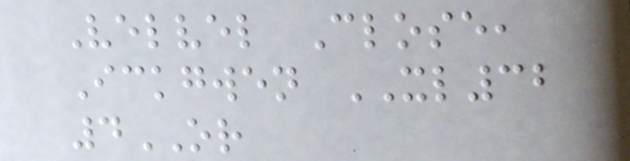Velvel Close,
Ickgwen XL32
4OR
